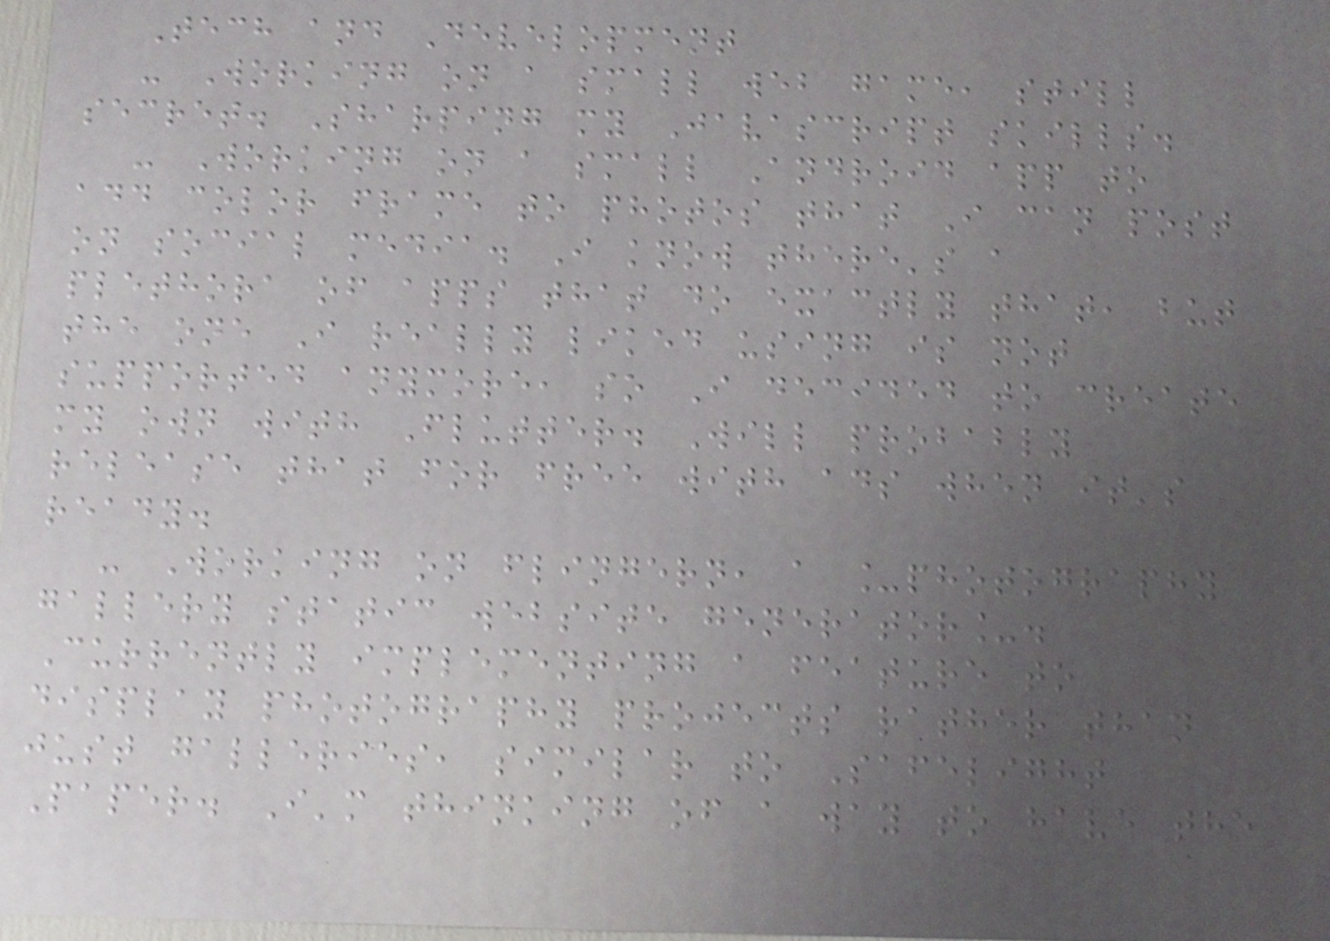Tech and Development
- Working on a small web game, still
secret. Sharping my Javascript skills.
- Working on a small Android app to
add color frame to photos that I can post
on social media. I know there's a
plethora of apps that do exactly that, but
the one I really liked using is not
supported anymore, so I decided to create
my own with Flutter. Will probably
release that for free with ads when it's
ready.
- Working on flingern, a _photography
gallery static website generator_.
Currently implementing a feature to
display photography projects rather than
just galleries, similar to Safelight
Paper. I'm thinking of a way to have the
